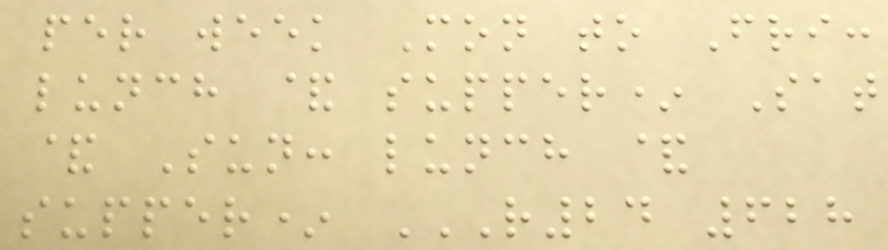per week Mon to Fri:
lunch & supper* Sat
& Sun: lunch &
supper* R24 628
